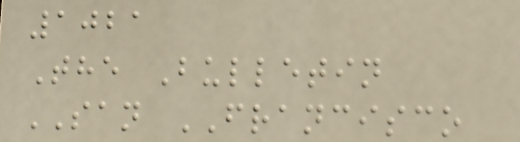1021
The Bulletin
SAN FRANCISCO
